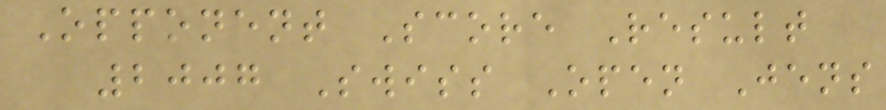Opponent Score Result
2007 Swiss Open Jens
